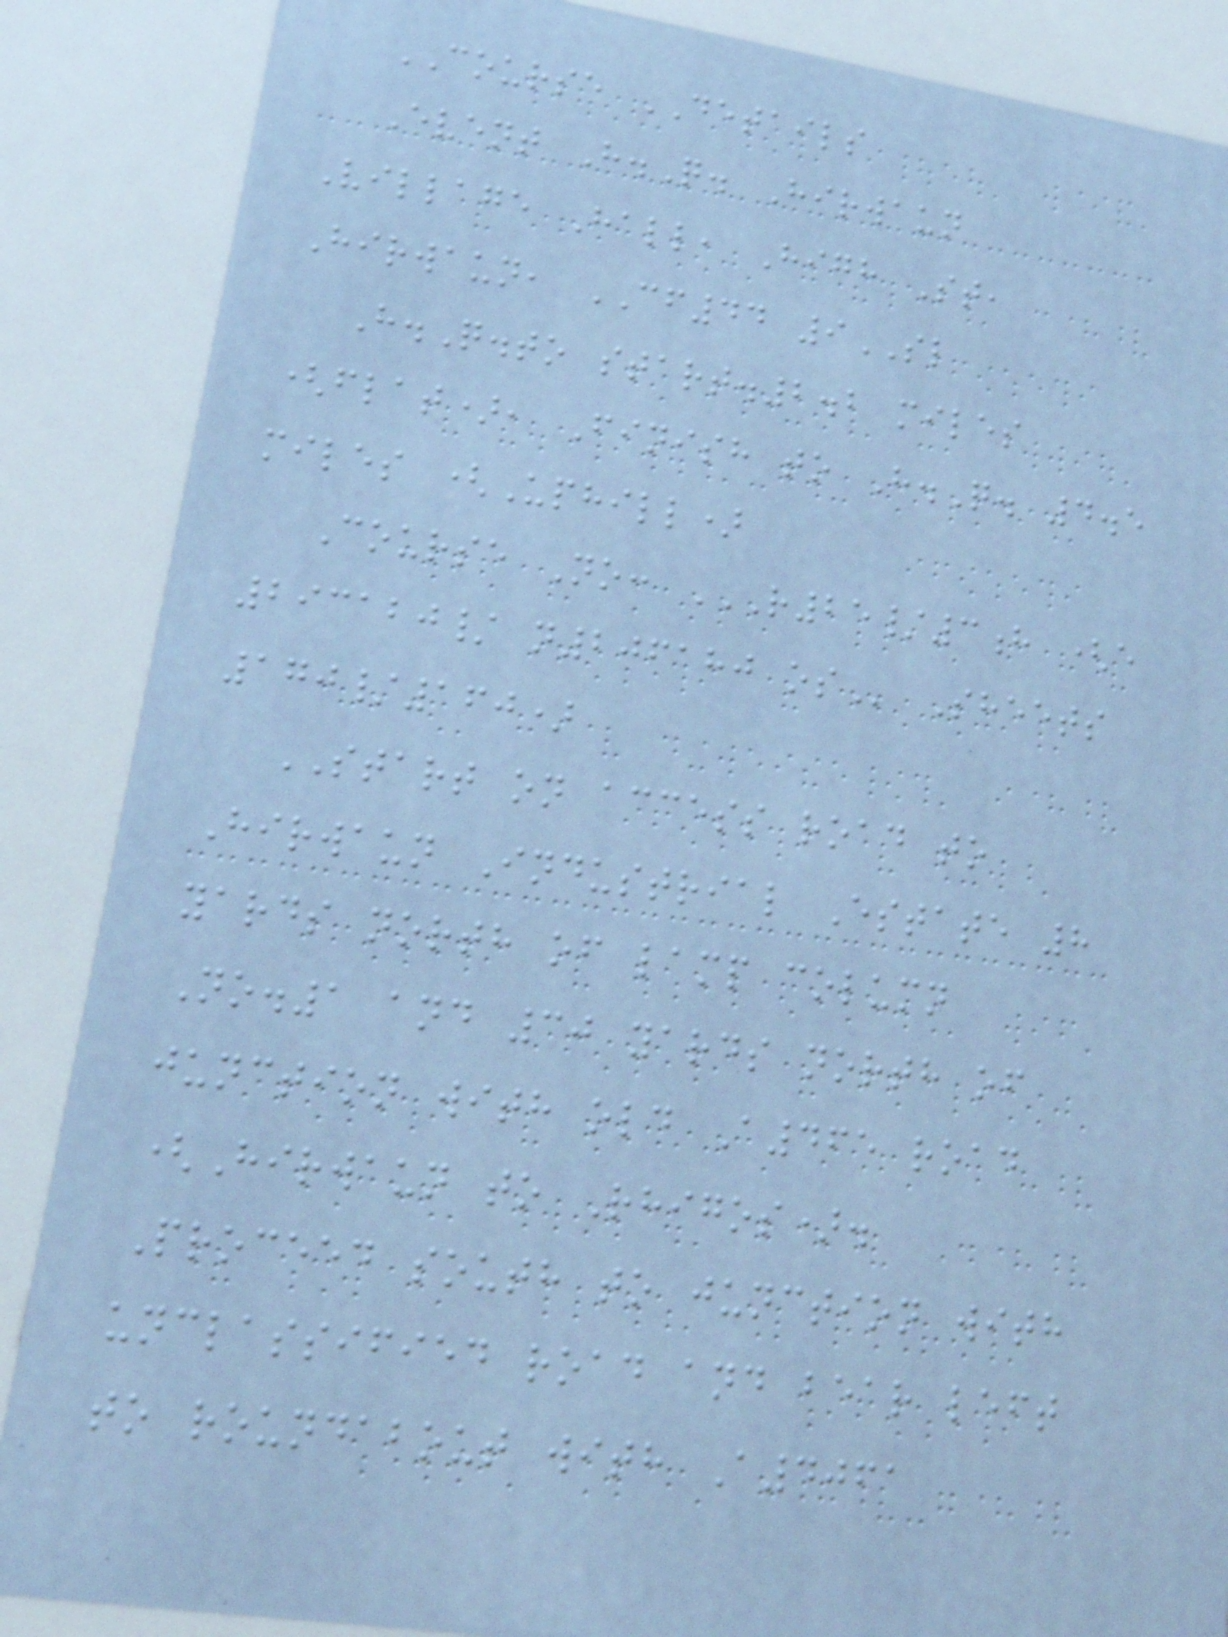COURSE DETAILS
Event H.Q. Hirwaun
Village Hall, High St,
Hirwaun, CF44 9SL
H.Q.to start.2.2 miles
(flat), Finish to H.Q. 4.5
miles (Uphill)
Course No: R25/3H (E
293120/ N206180 OS Sheets
170/160)
START on access road to
Hirwaun Industrial Estate 8
yards north of lamp column
No.1 and 30 yards north of
junction with old A465 road
(Hirwaun to Rhigos).
Proceed south to junction with
unclassified road and bear left
to roundabout with A4061
